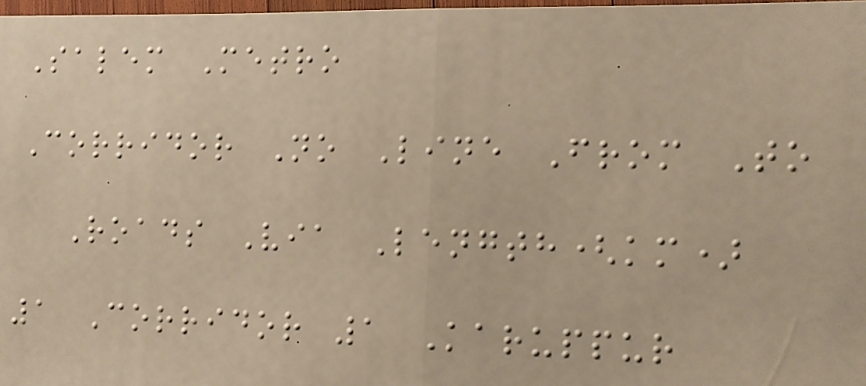Salem Metro
Corridor No Line From To
Roads Via Length(km)
1 Corridor 1 Karuppur
